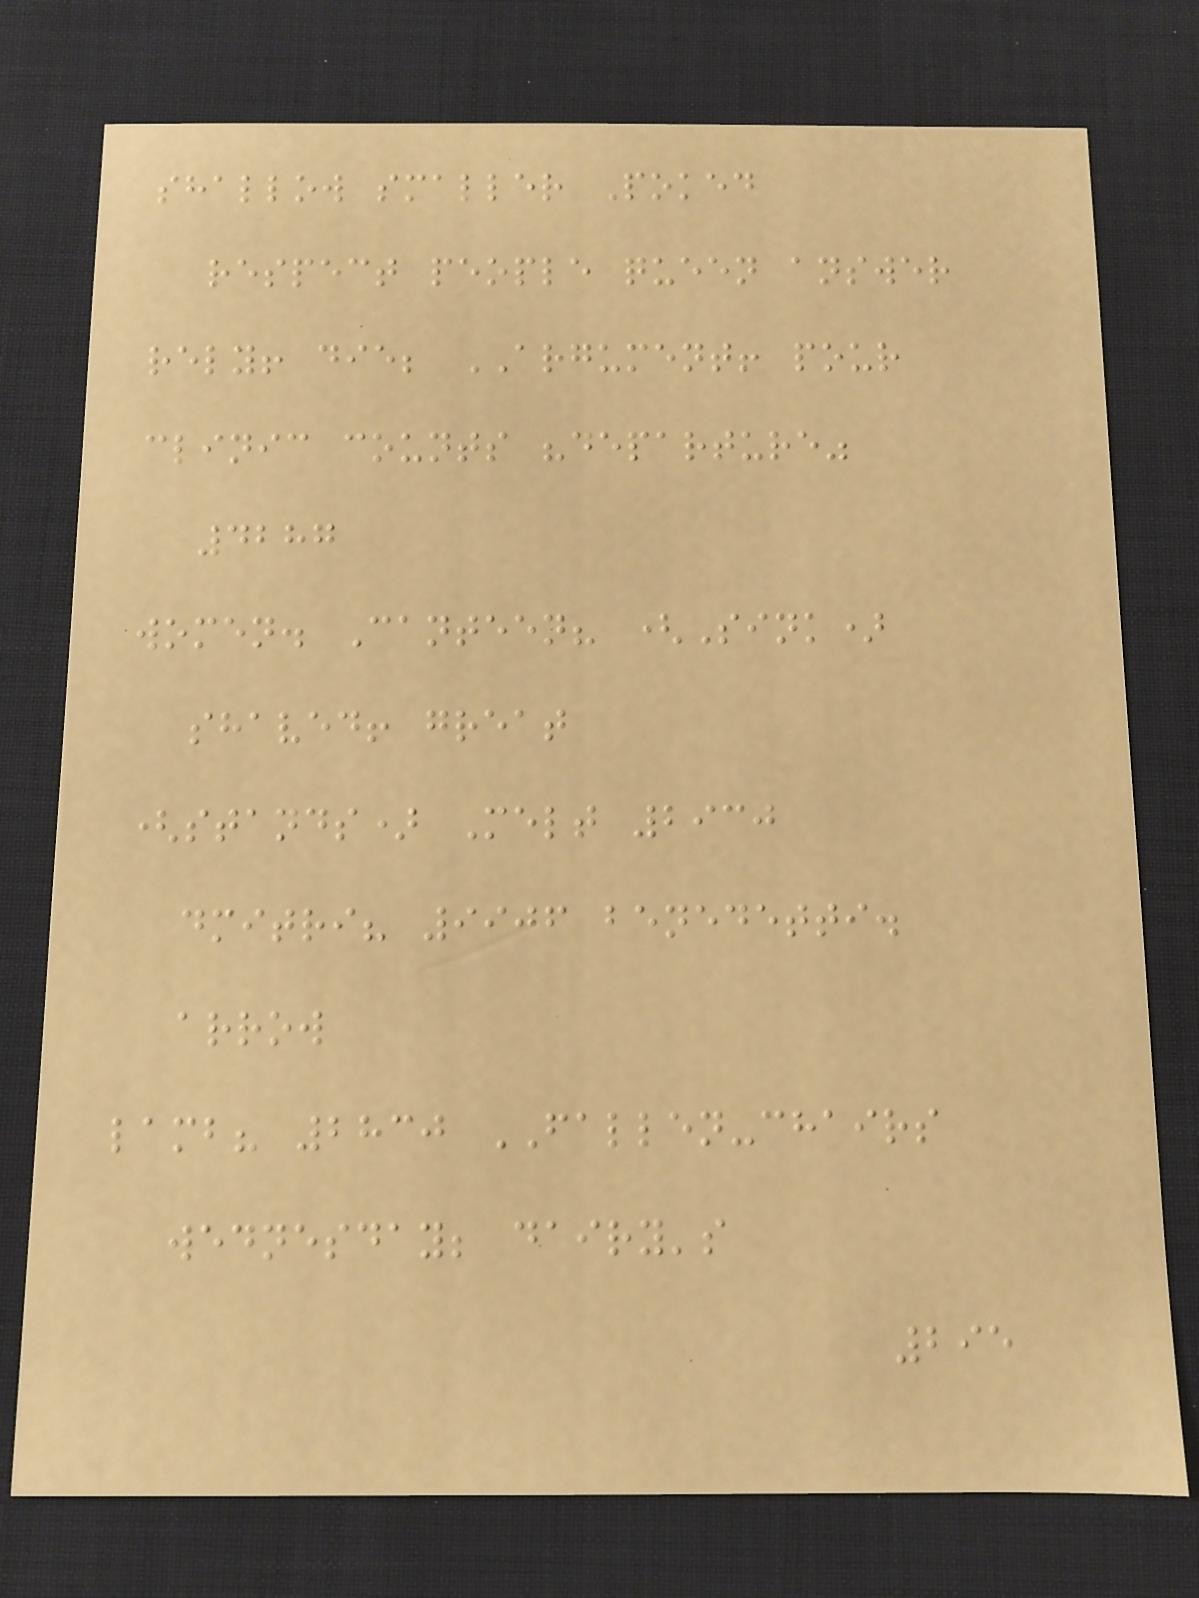shallow smaller Poked
respect people queen answer
rely! die; ARGUMENT! pour
clinic counts "departure"
4287
women. Canteen? (Sink)
shaved! great
(stands) Melt 2930
dmitri? 9906 benedetti.
arrow
lamb? 2830 FALLEN-chairs
wednesday; dairy's
295
